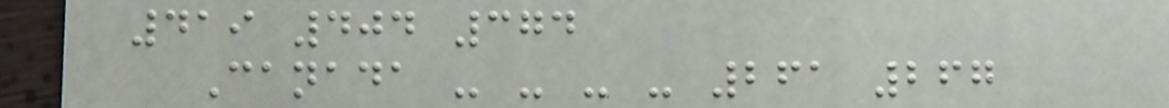419 404 374
Canada - - - - 261 267
